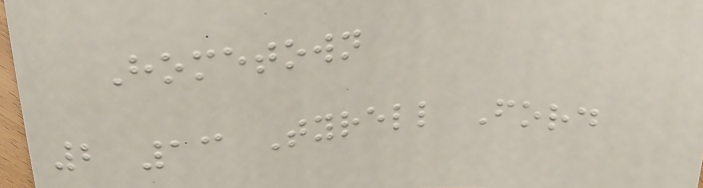Hometown
2 13 Tyrell Ford
